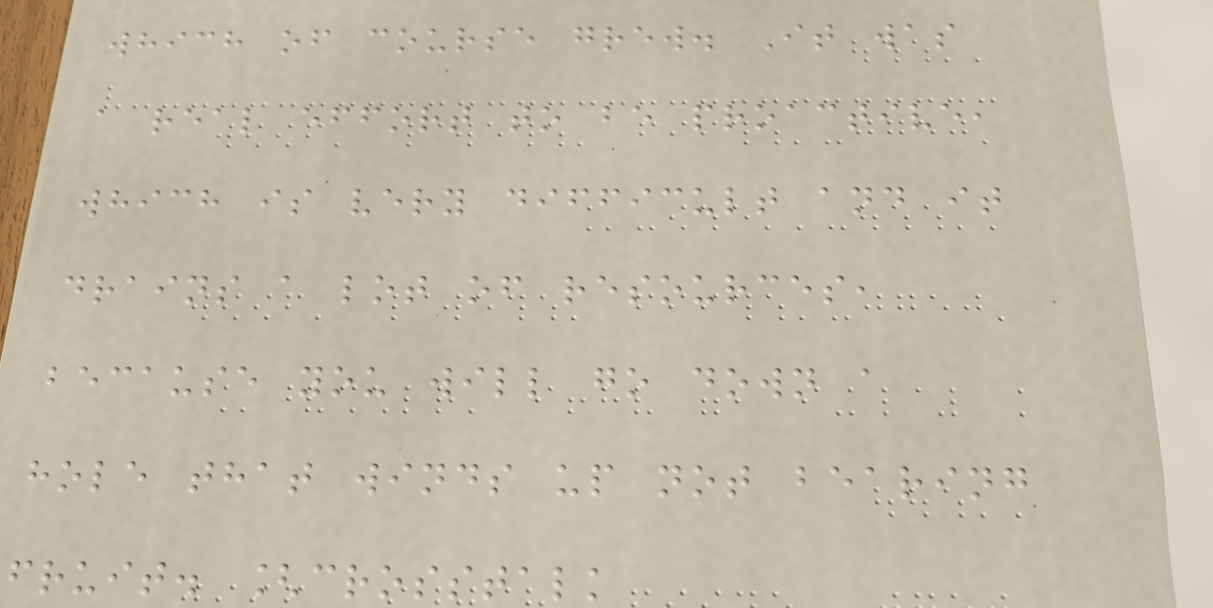which of course grew. It was
a real effort to be proactive,
which is very difficult and it
drains a lot of resources,
because you will go down a
hole that winds up not bearing
fruit. [crosstalk
